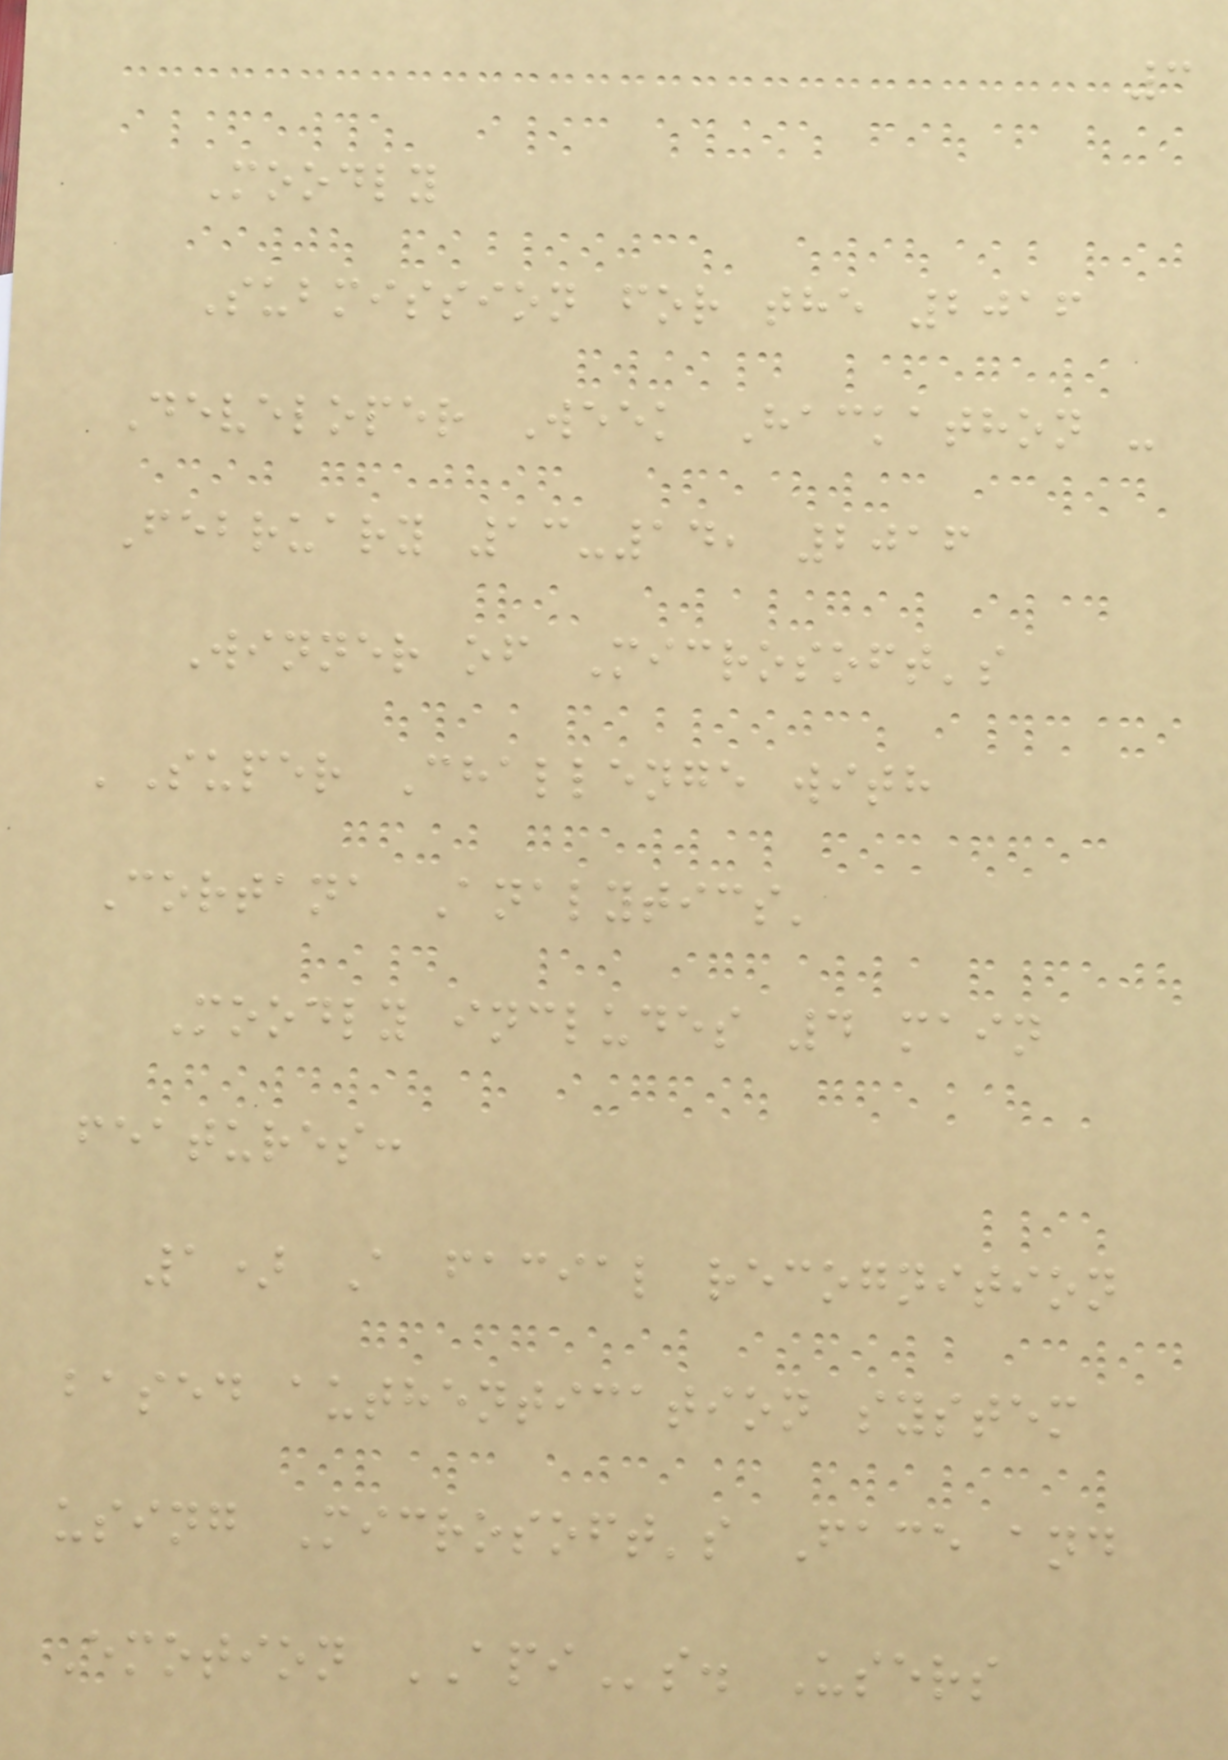3
Moodly
Submission for the 2016
Developer Week Hackathon -
February 13-14, 2016
Winner of Microsoft's
'Super Challenge with
Cortana Analytics'
Moodly includes 4 main
features:
1) A facial recognition
based authentication system
using Microsoft's Face and
Emotion APIs. Users
